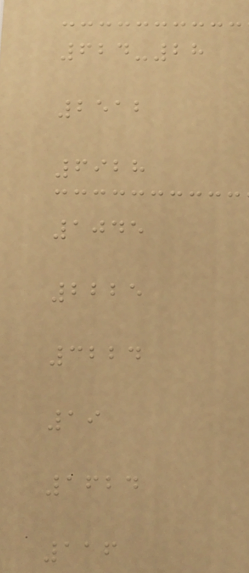624-28
2512
6928
1045
2225
3224
19
1624
116
